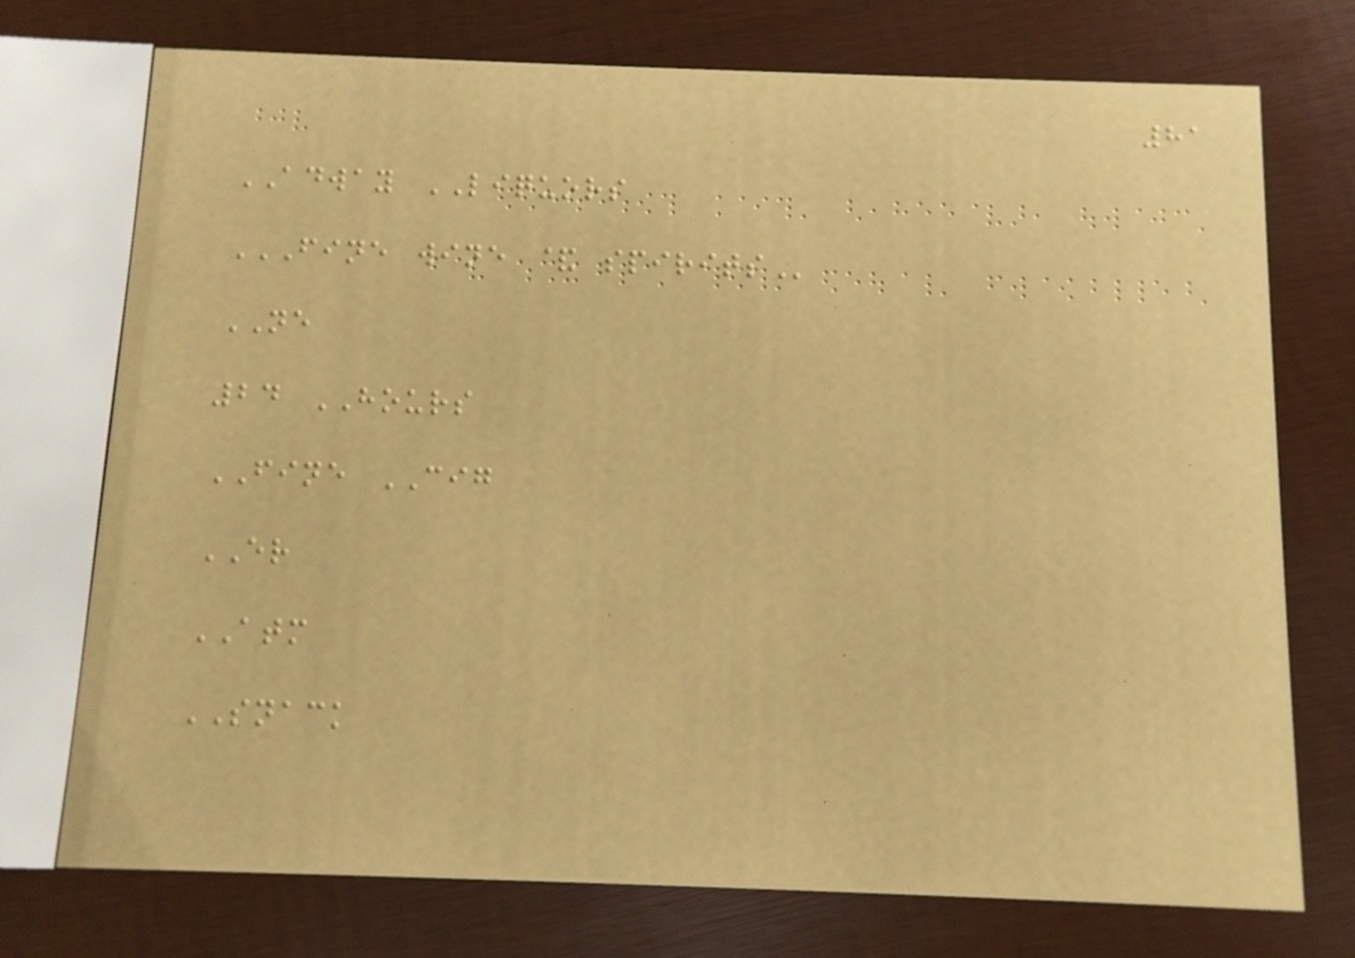81
ADWAY LIQUORS
FINE WINE & SPIRITS
NE
24 HOURS
FINE CIG
ER
ATM
SNACK
